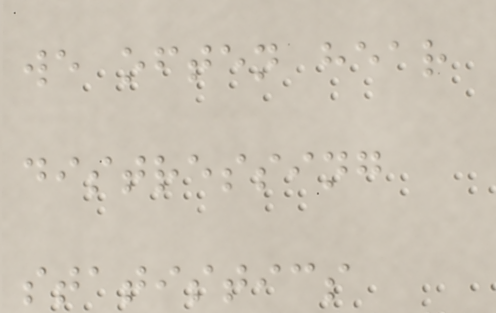we often hear
distressing
statistics
